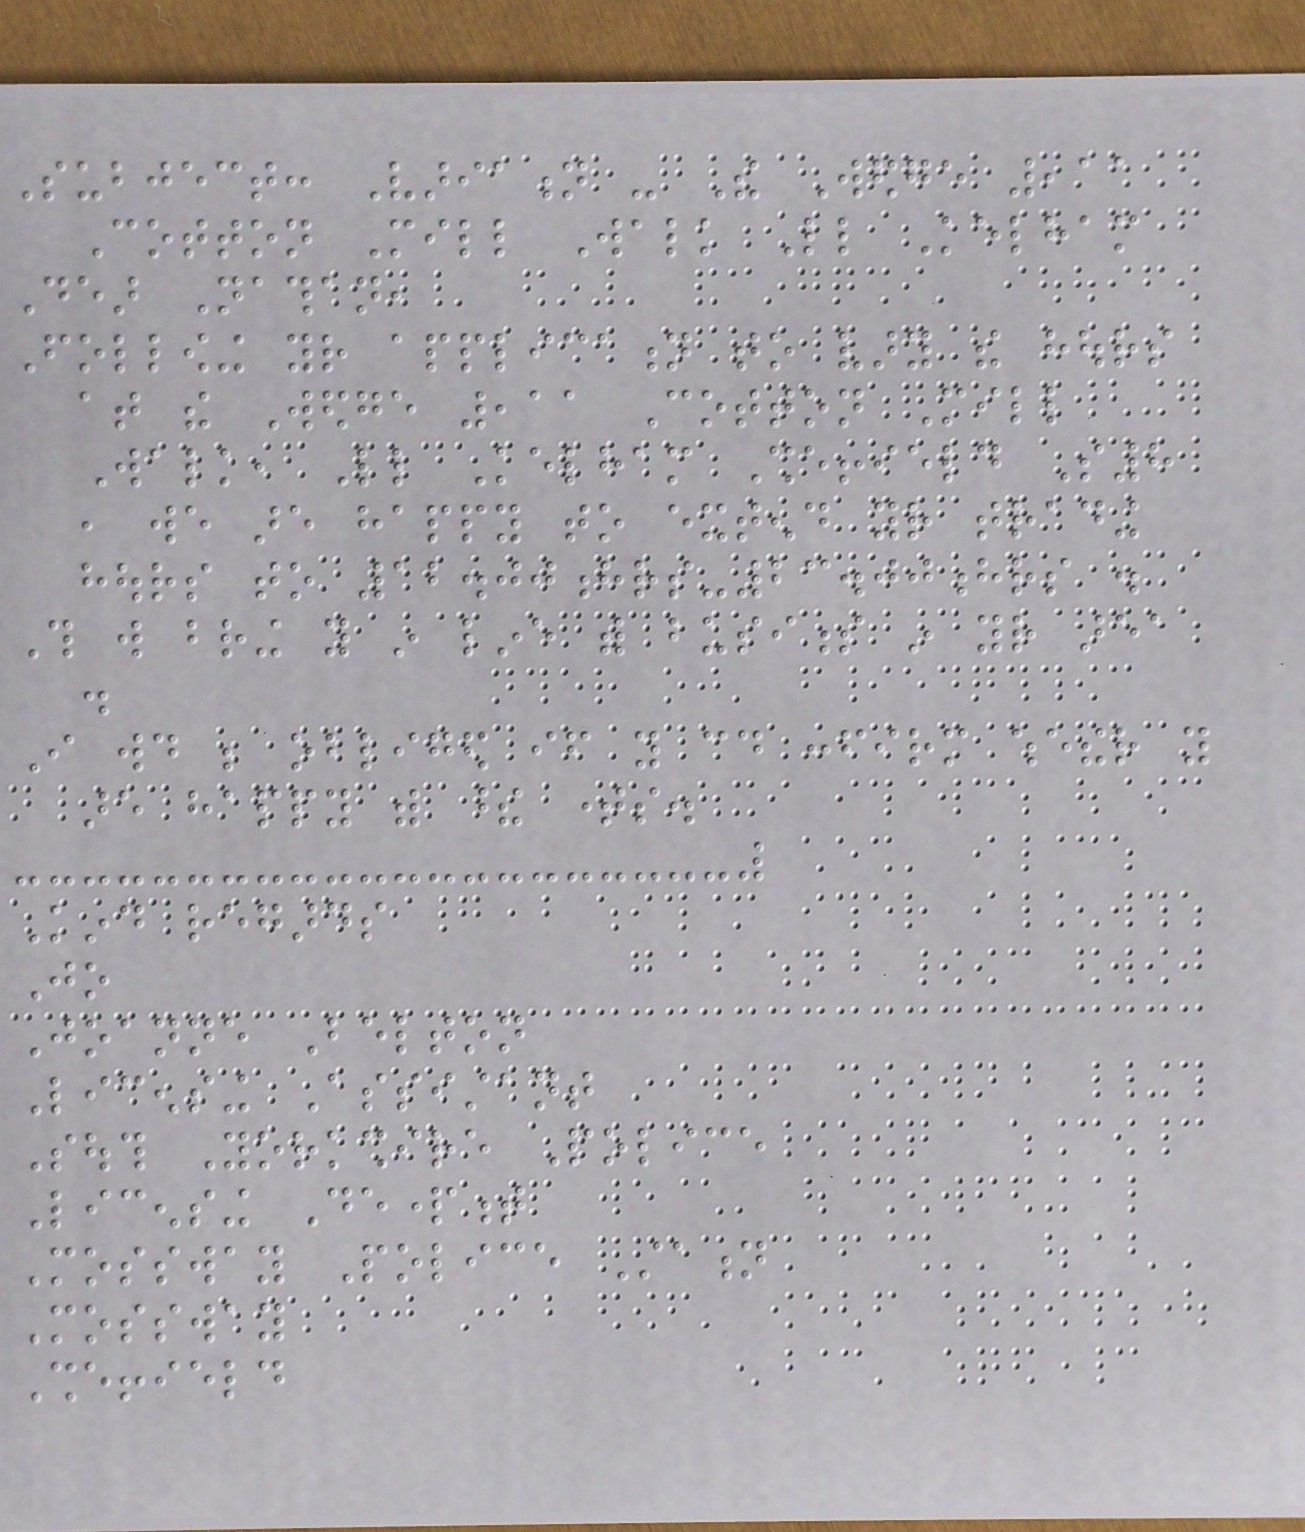Subject: Variation - The Wedge ,11
Cotton Mill Walk Little Kelham
Dear Nathan,
Following your application to vary the hours
at the Wedge ,11 Cotton Mill
Walk, Little Kelham Sheffield S8
, we are happy to extend your trading
hours to 12.00hrs-23.00hrs .
This will bring you in line with business in your area
.
I would be obliged if you could confirm whether you
are happy with these times.
Kind regards
Jo
Joanne Belton
Licensing Assistant
South Yorkshire Police
Licensing Department
Mossway Police Station
Mossway
Sheffield
